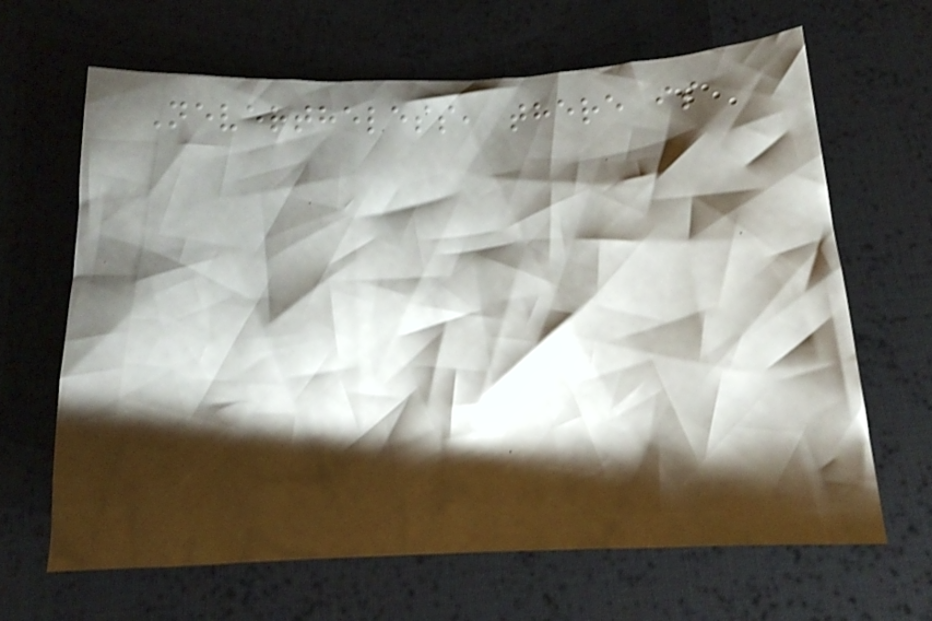Nevertheless, there is
